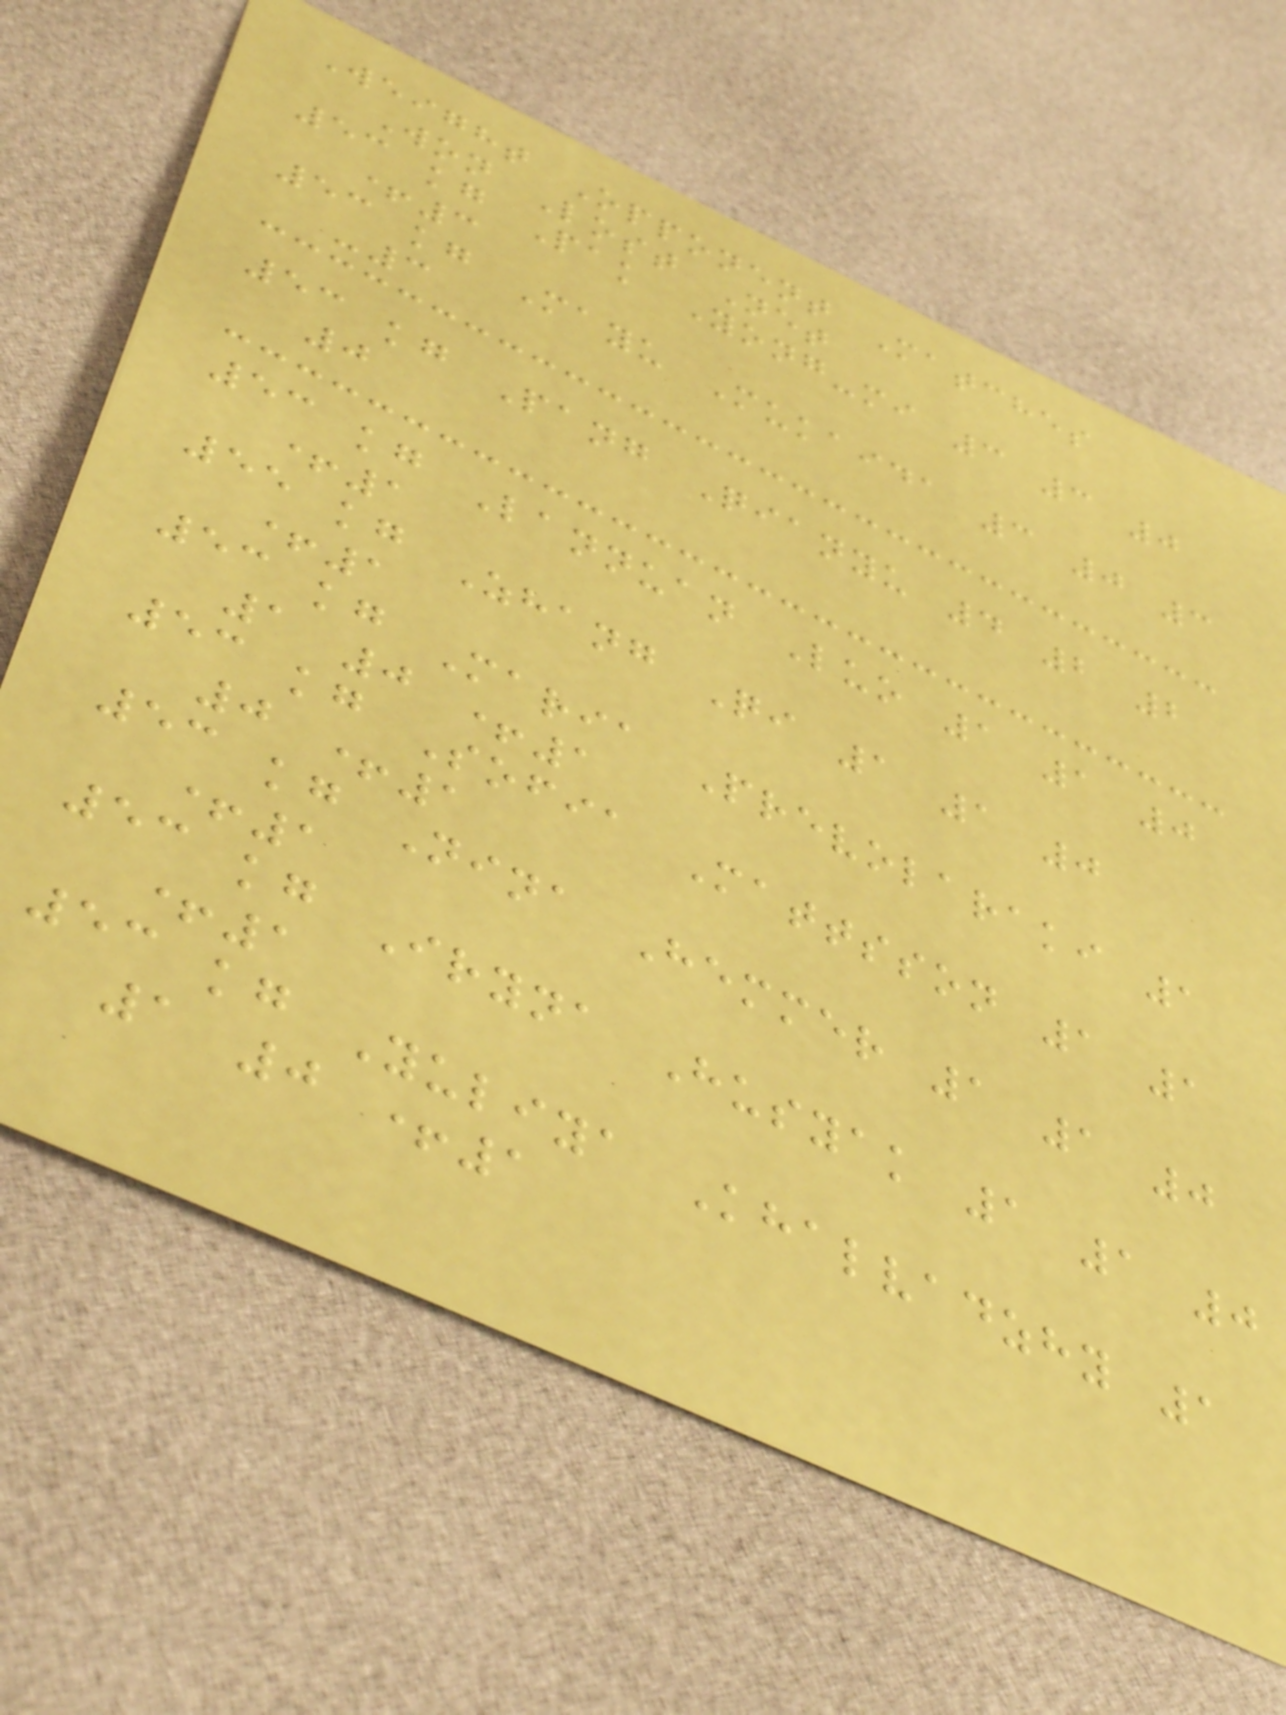Weight Opponent Matches
Won Lost Net
53 kg Pak Yong-mi 3 3 0
+3
53 kg Mayu Mukaida 3 0 3
-3
53 kg Pang Qianyu 4 2 2
0
53 kg Lannuan Luo 1 1 0
+1
55 kg Zhang Qi 1 1 0
+1
53 kg Maria Prevolaraki 1
1 0 +1
53 kg Sofia Mattsson 1 1
0 +1
53 kg Nina Hemmer 1 1 0
+1
53 kg Iryna Husyak 1 1 0
+1
53 kg Yuliya Khalvadzhy 1
1 0 +1
